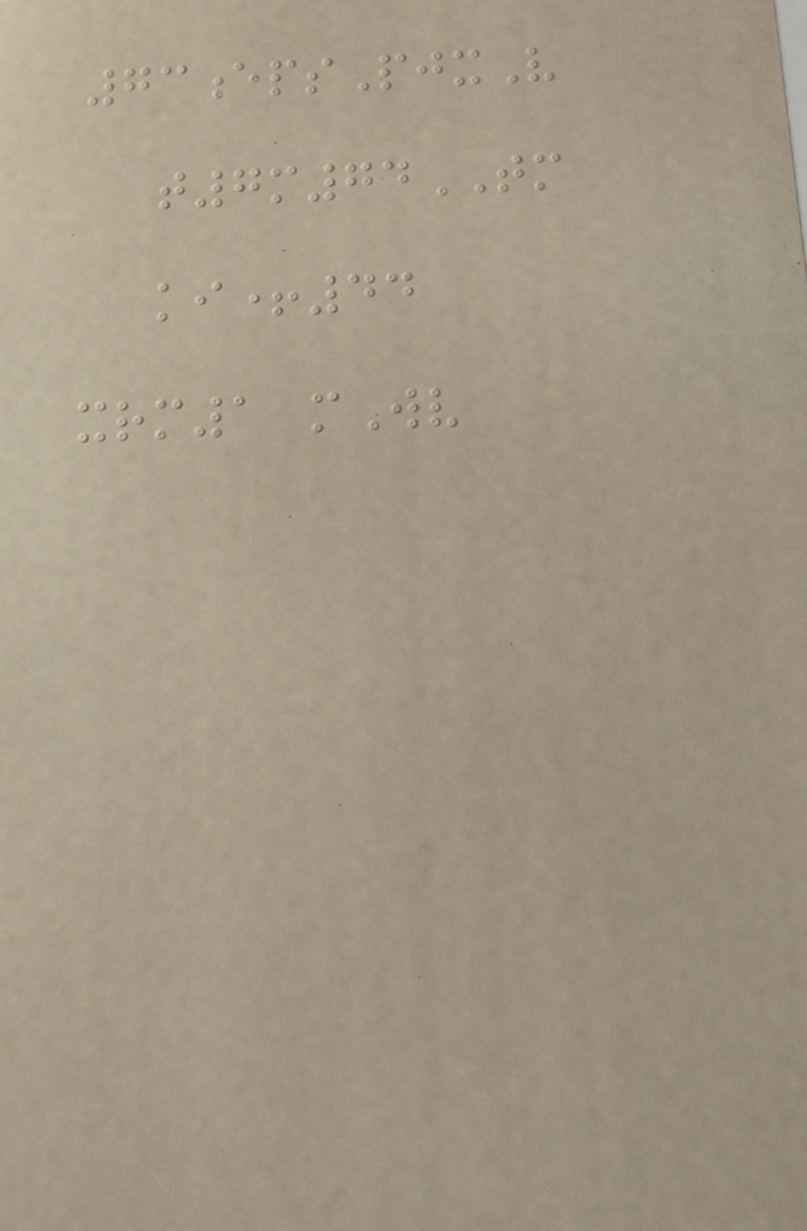73epsPjxV
t7m74TM
ki+44
xrm1 mWv
